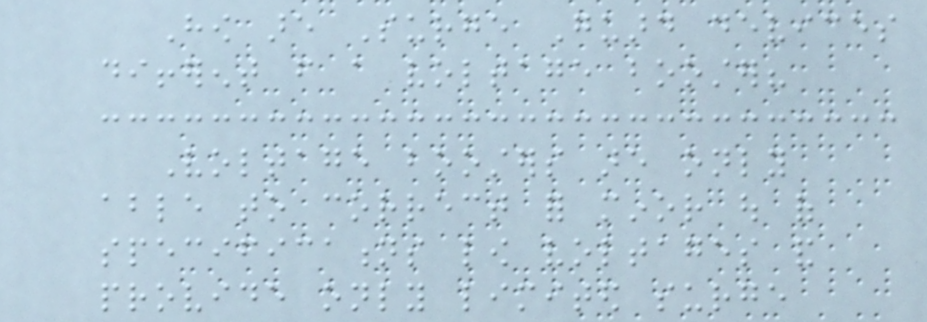How are Surge Guard devices
different from a voltage booster?
Voltage boosters are only
able to correct for minor out of
specifications low voltages and
provide only limited surge
